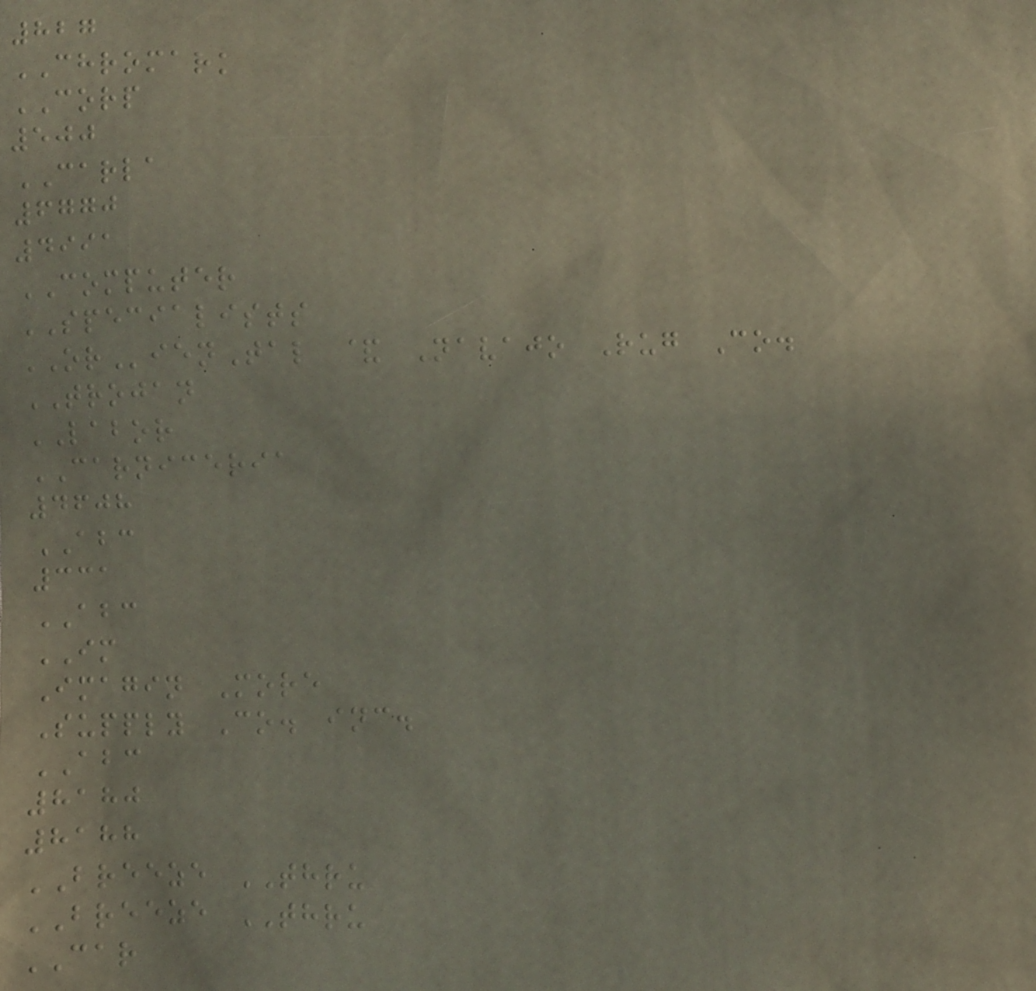827
CHROMARK
CORP
500
CARLA
6770
4991
COMPUTER
SPECIALISTS
ORienTal & Navajo Rug Co.
TROJAN
LABOR
CARNICERIA
4608
ABC
331
ABC
IM
Imagin More
Supply Co. inc.
ABC
8180
8188
BREEZE THRU
BREEZE THRU
CAR
